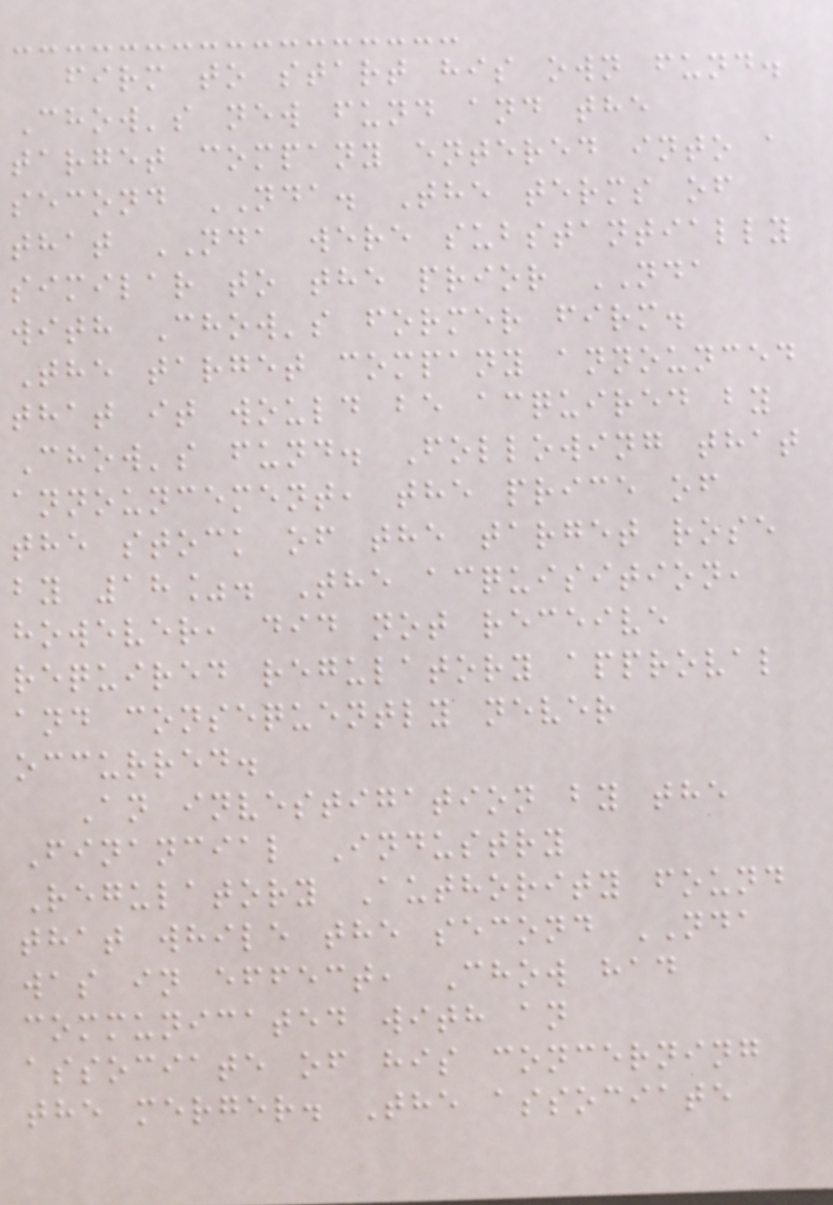firm to start his own fund.
Chow's new fund and the
target company entered into a
second NDA. The terms of
that NDA were substantially
similar to the prior NDA
with Chow's former firm.
The target company announced
that it would be acquired by
Chow's fund. Following that
announcement, the price of
the stock of the target rose
by 18%. The acquisition,
however, did not receive
required regulatory approval
and consequently never
occurred.
An investigation by the
Financial Industry
Regulatory Authority found
that while the second NDA
was in effect, Chow had
communicated with an
associate of his concerning
the merger. The associate
